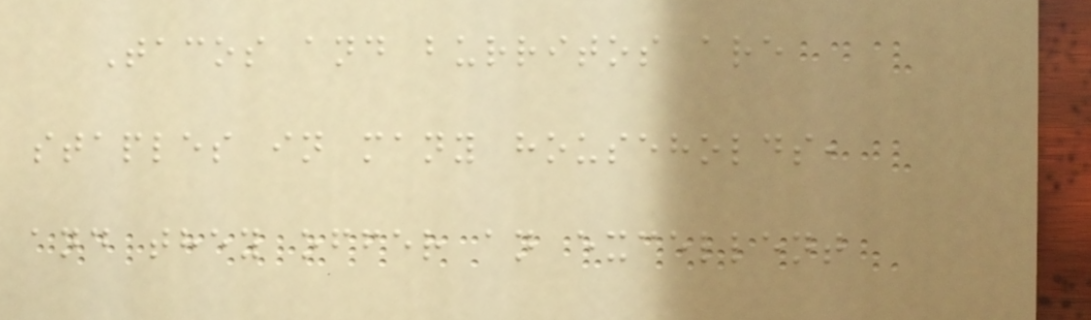Tacos and burritos are
staples in many households,
and they offer an excellent
